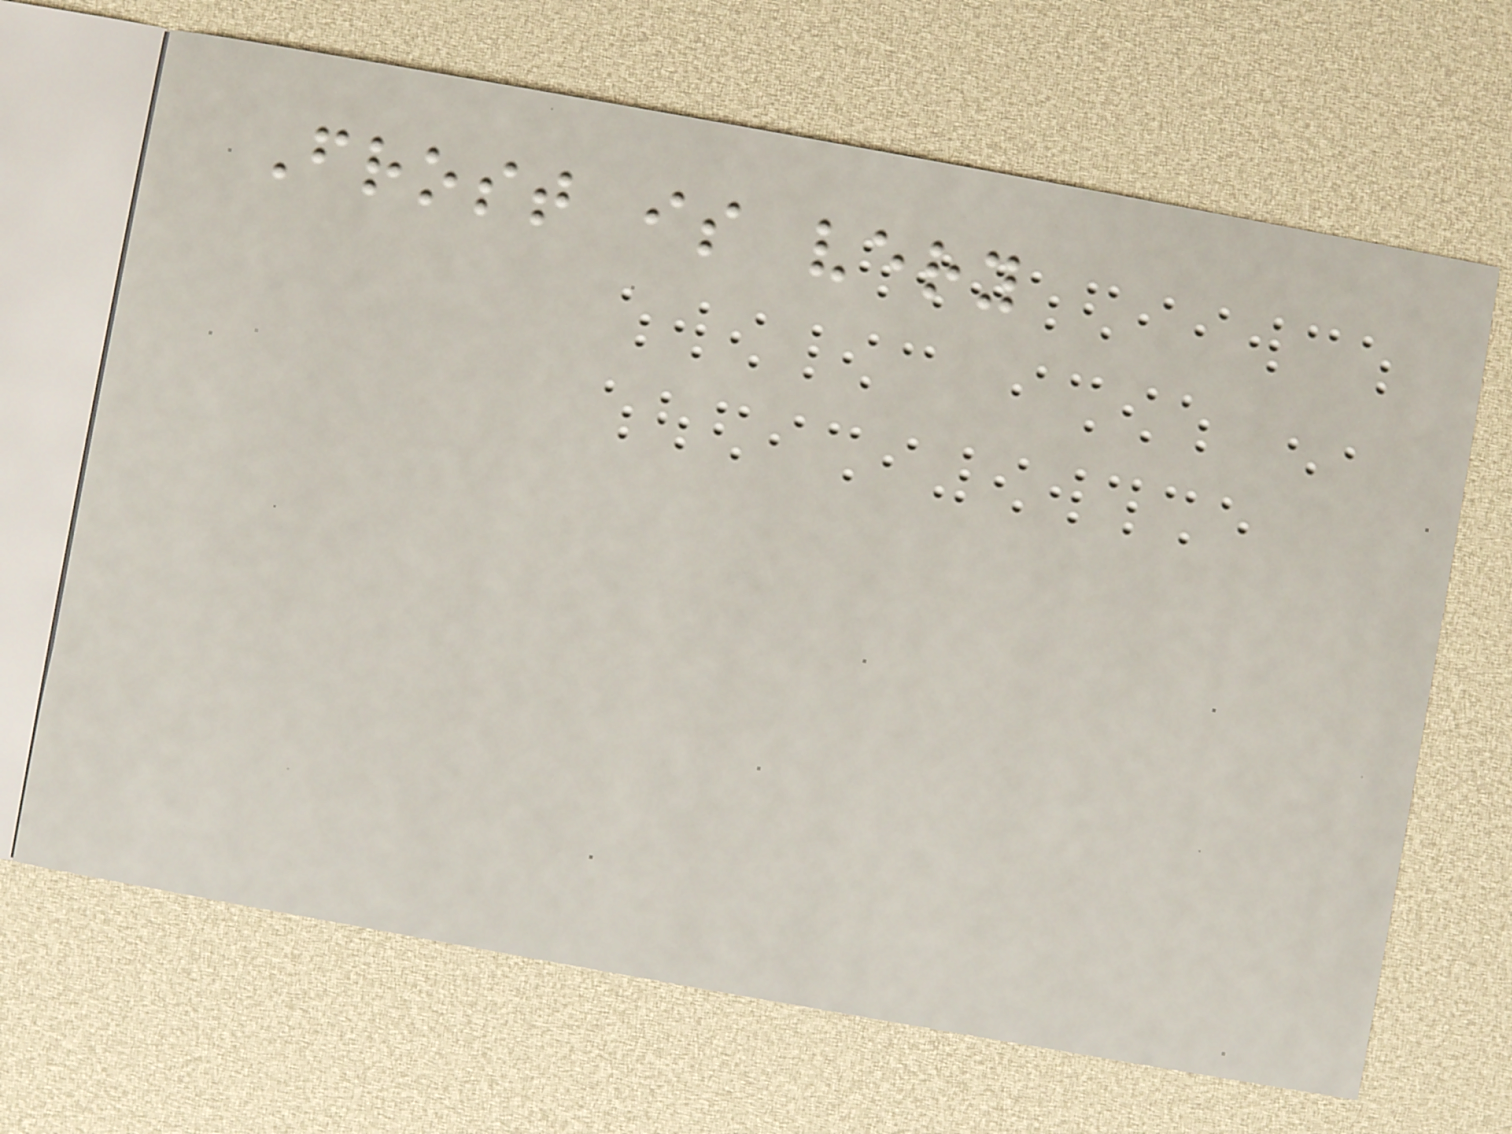Frost is very
